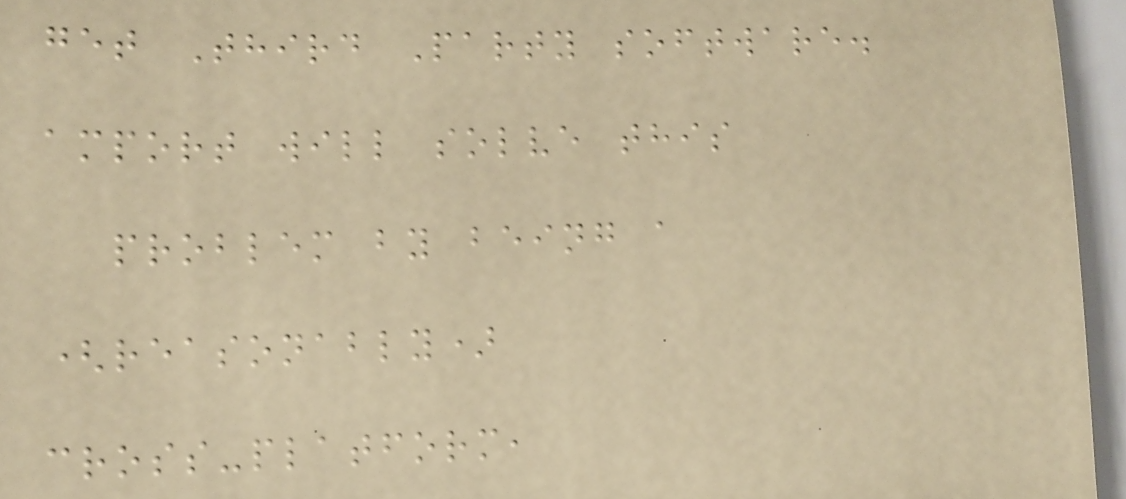get Third Party software.
amport will solve this
problem by being a
(reasonably)
cross-platform,
